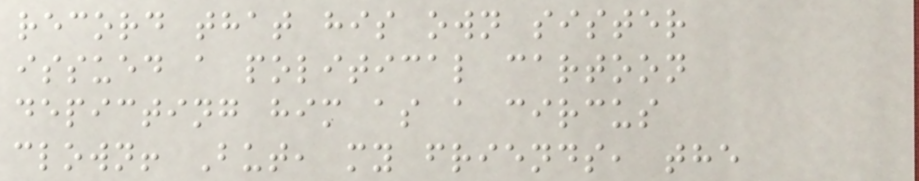record that his own sister
issued a political cartoon
depicting him as a circus
clown! But, my friends, the
